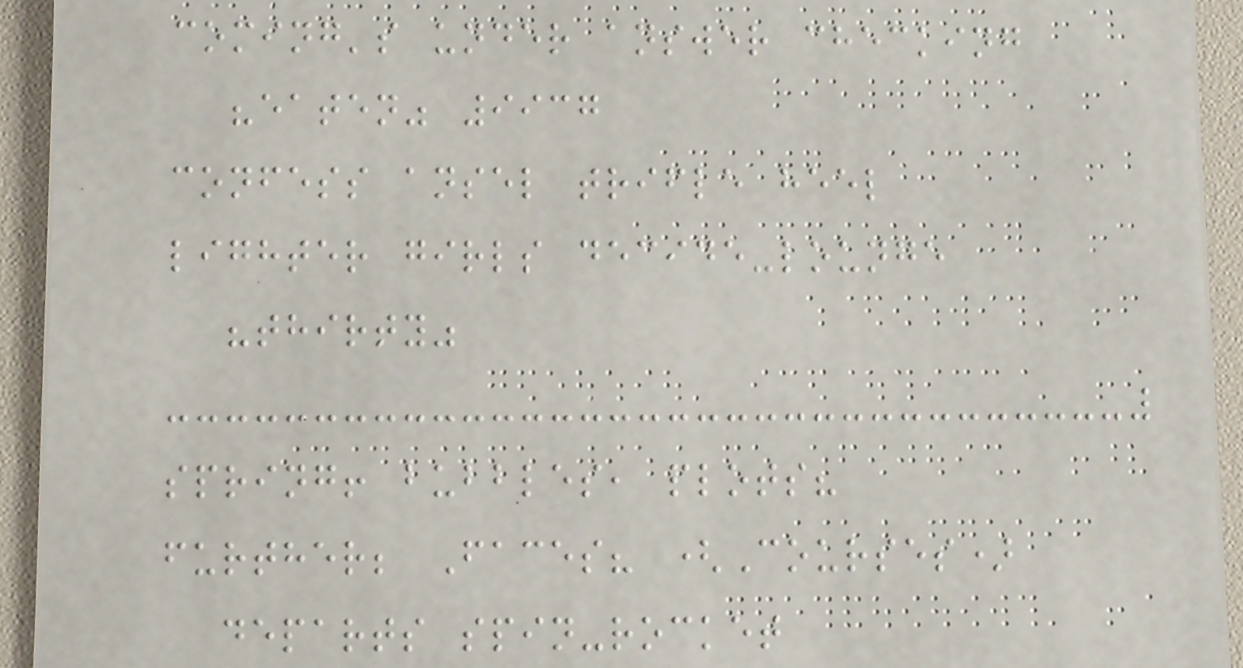coming's under answer checking
"eaten" 9937
confess ansel trifle heel
lighter girls decide-lounge
"thirty"
spring! bubbles, plots?
further; Faces? (Courses)
departs spin-rocket
